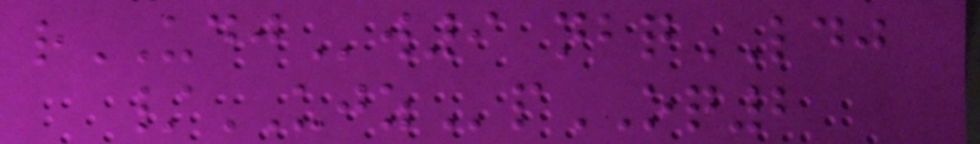rUDJw9 nbqLDJ
/UJZpOQ2
